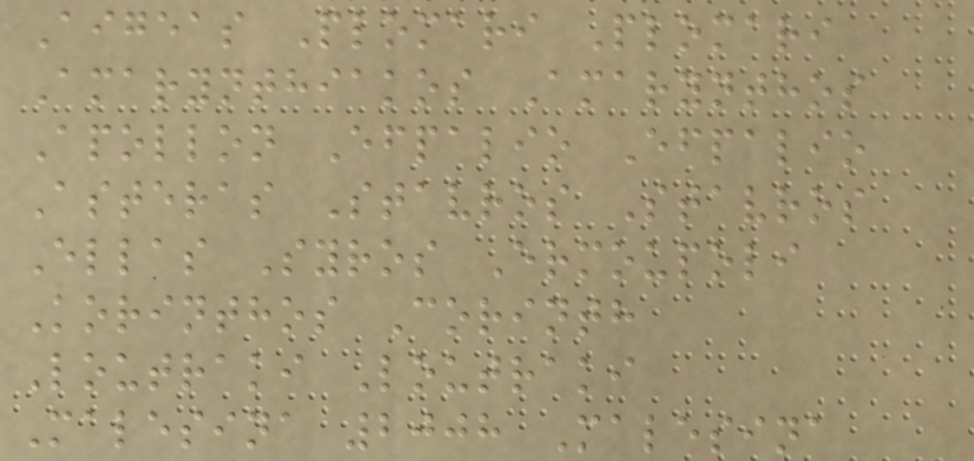Aigeas Plomari Plomari
Amarynthiakos Amarynthos
Apollon Efpalio Efpalio
Asteras Stavros Stavros
Ellas Syros Ermoupoli
Korinthos Corinth
Loutraki Loutraki
Malesina 2008 Malesina
